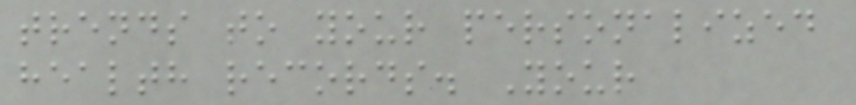trends to your personalized
health records. Your
